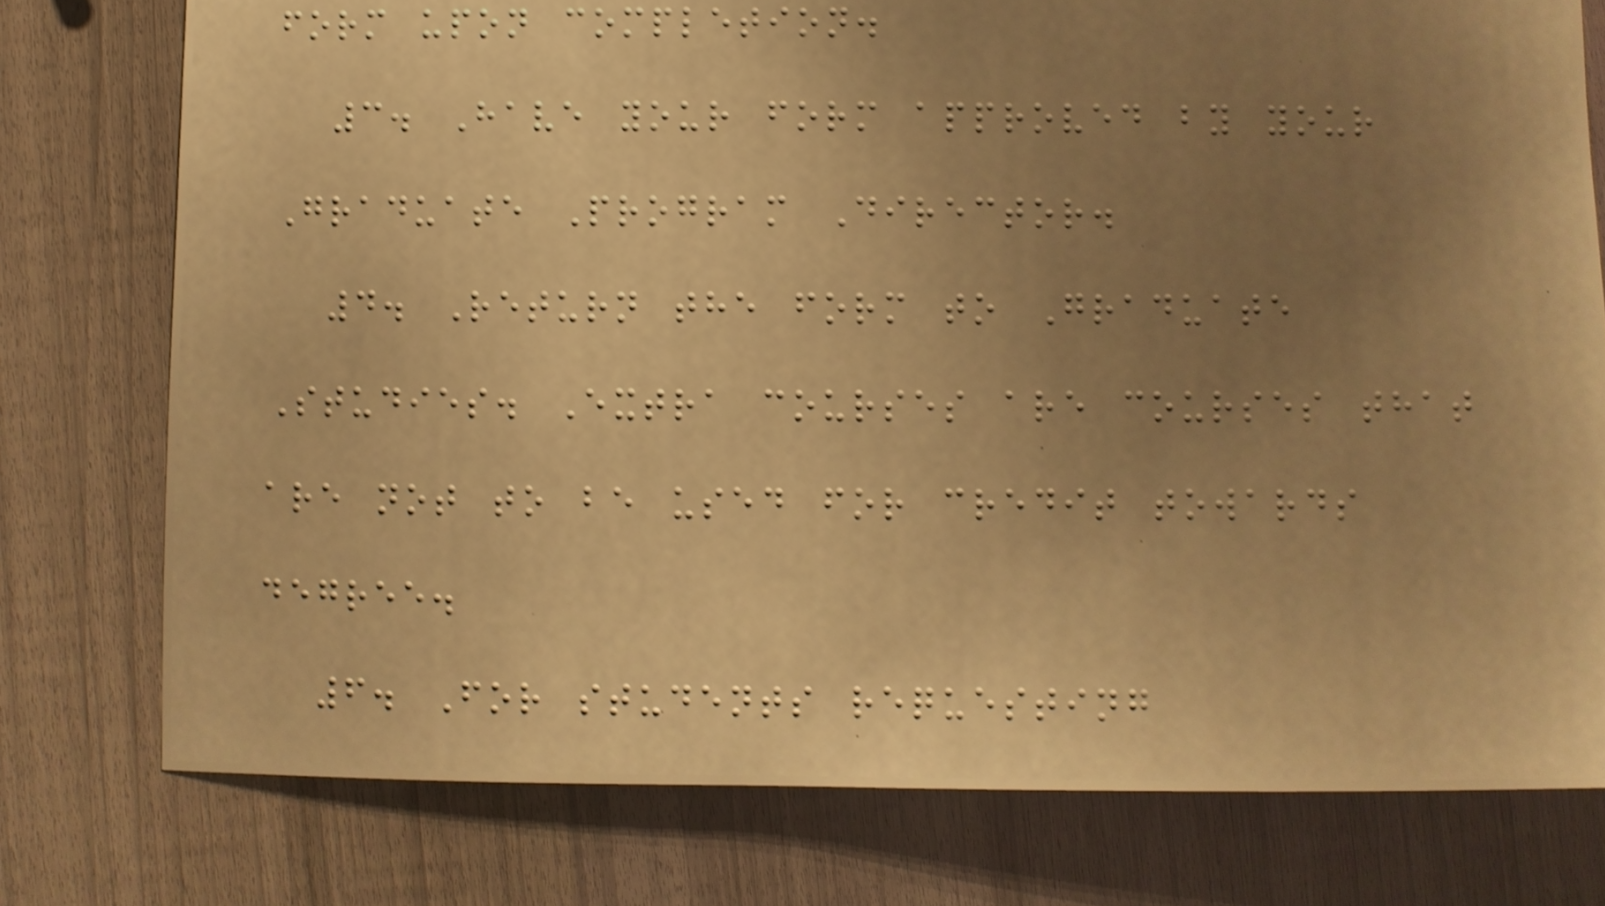form upon completion.
3. Have your form approved by your
Graduate Program Director.
4. Return the form to Graduate
Studies. Extra courses are courses that
are not to be used for credit towards
degree.
6. For students requesting
